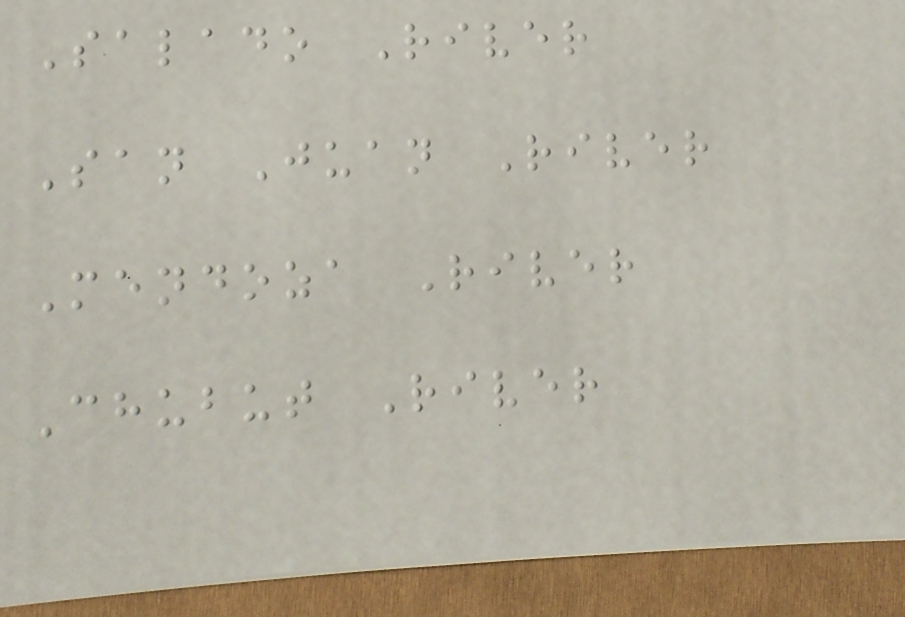Salado River
San Juan River
Mendoza River
Chubut River
